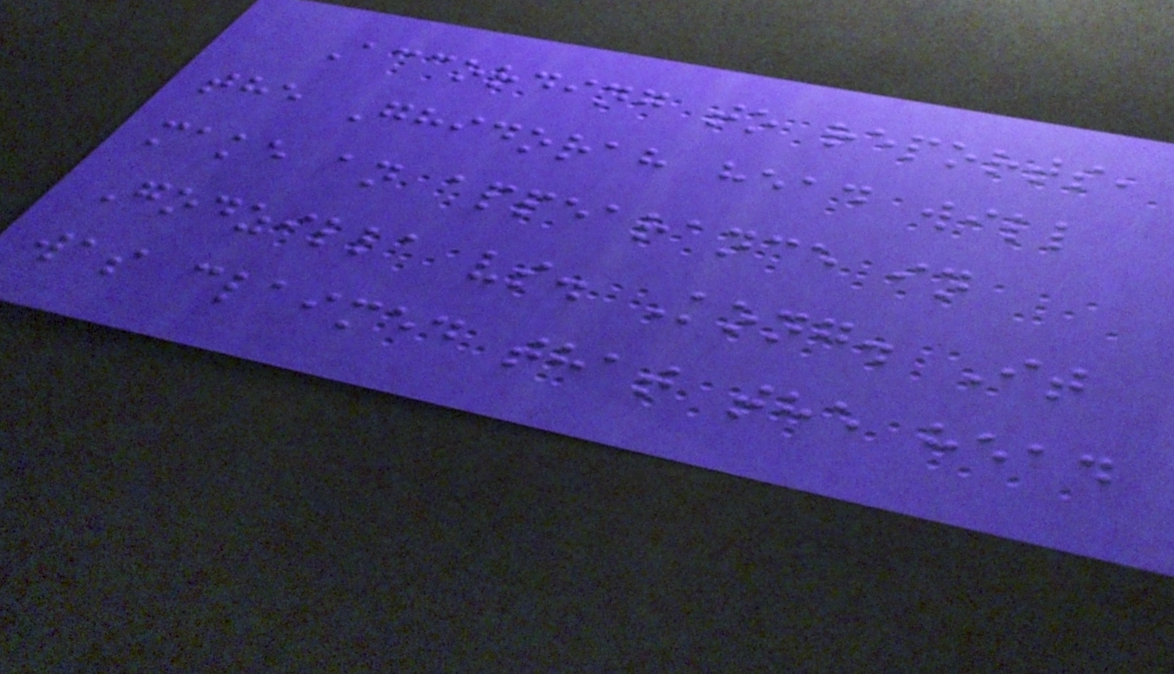According to reports,
the Ghidorah head will
make an appearance in
Godzilla vs. Kong. It
was claimed that the head
